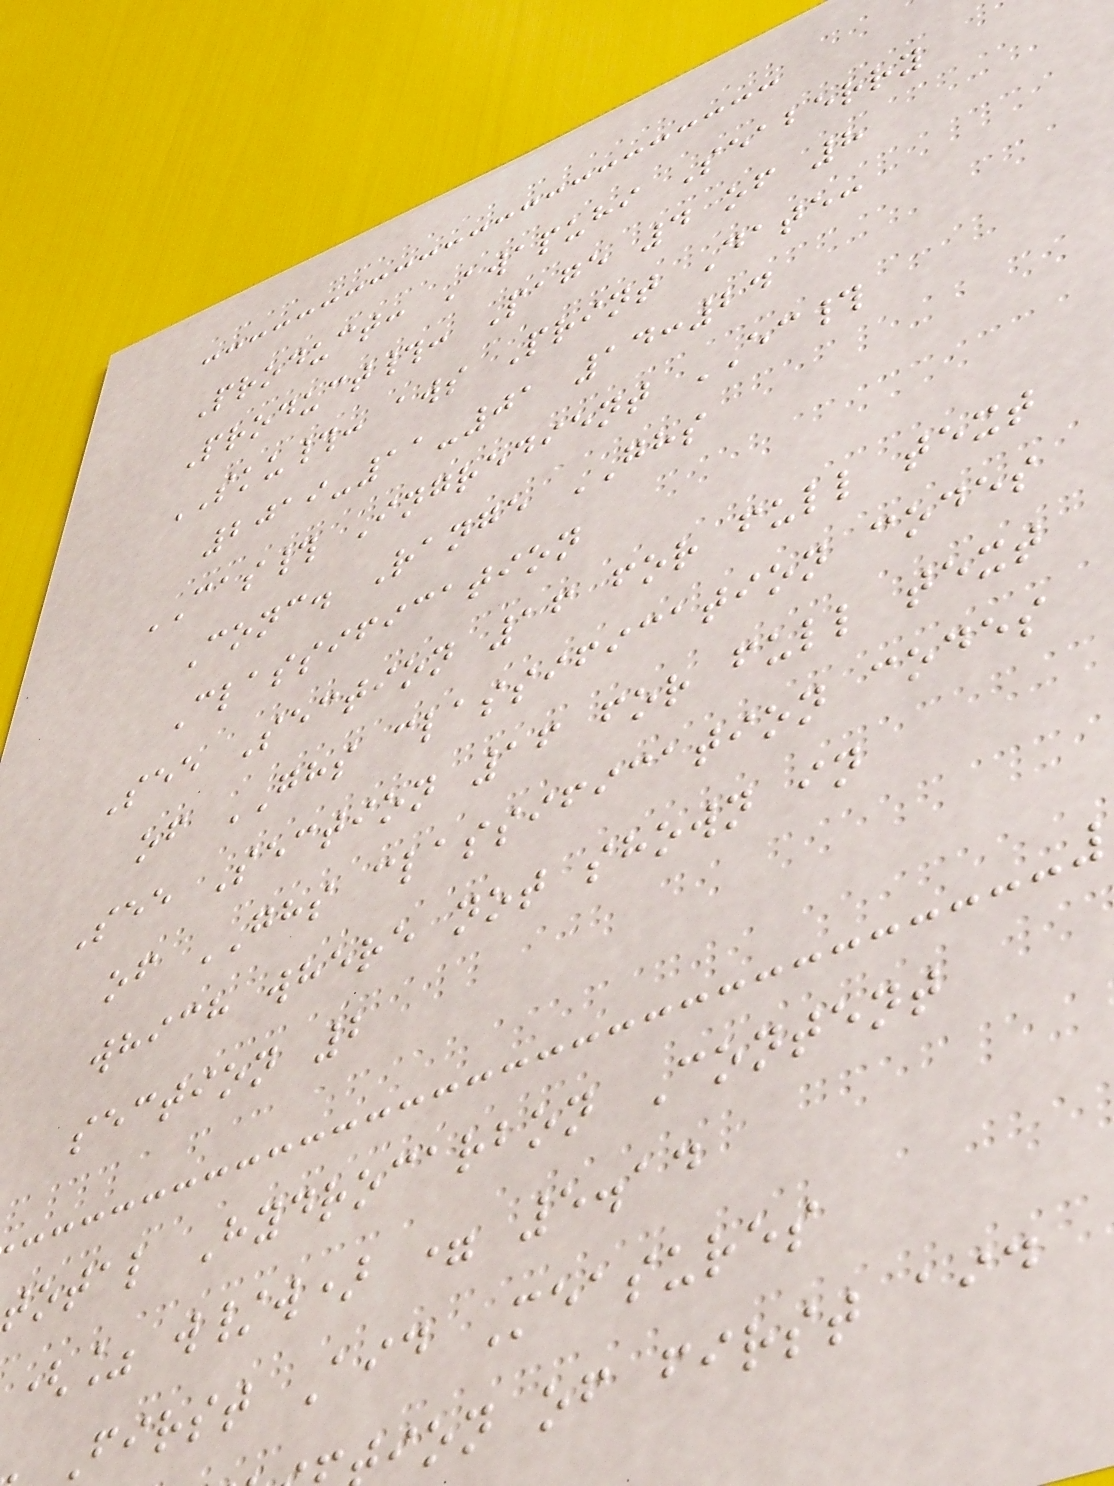Product: Awapuhi Seaberry
Product#: Page 4 of 8
SKU#: aws Print Date:
2019-11-01 14:24
CAS# Ingredient EC#
Conc. Range GHS
Classification
See Section 16 for full text
of GHS classification codes
See Section 16 for full text
of GHS classification codes
which where not shown in
section 2
total Hydrocarbon Content
(% w/w) = 5.14
First Aid Measures
ion of first aid
